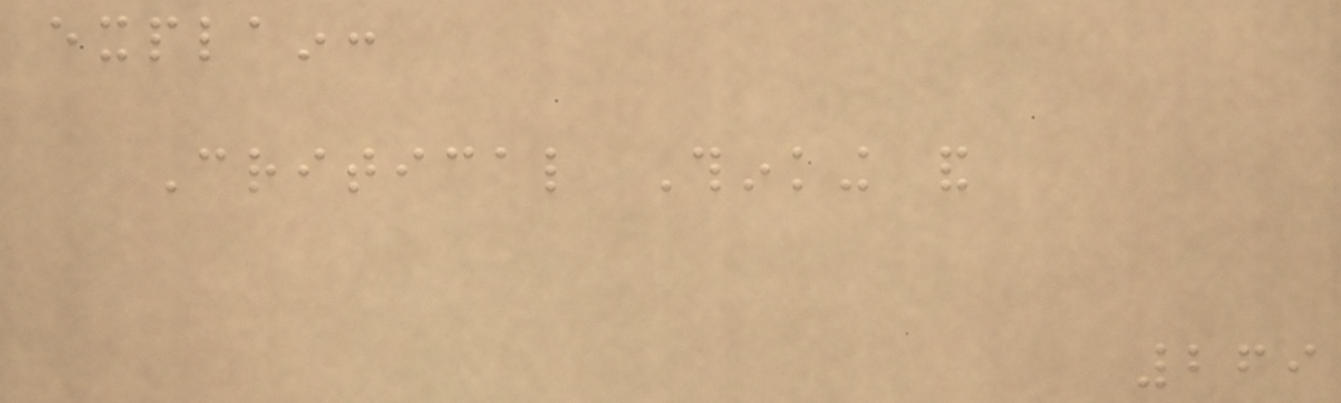explain:
Critical Thinking and
269
